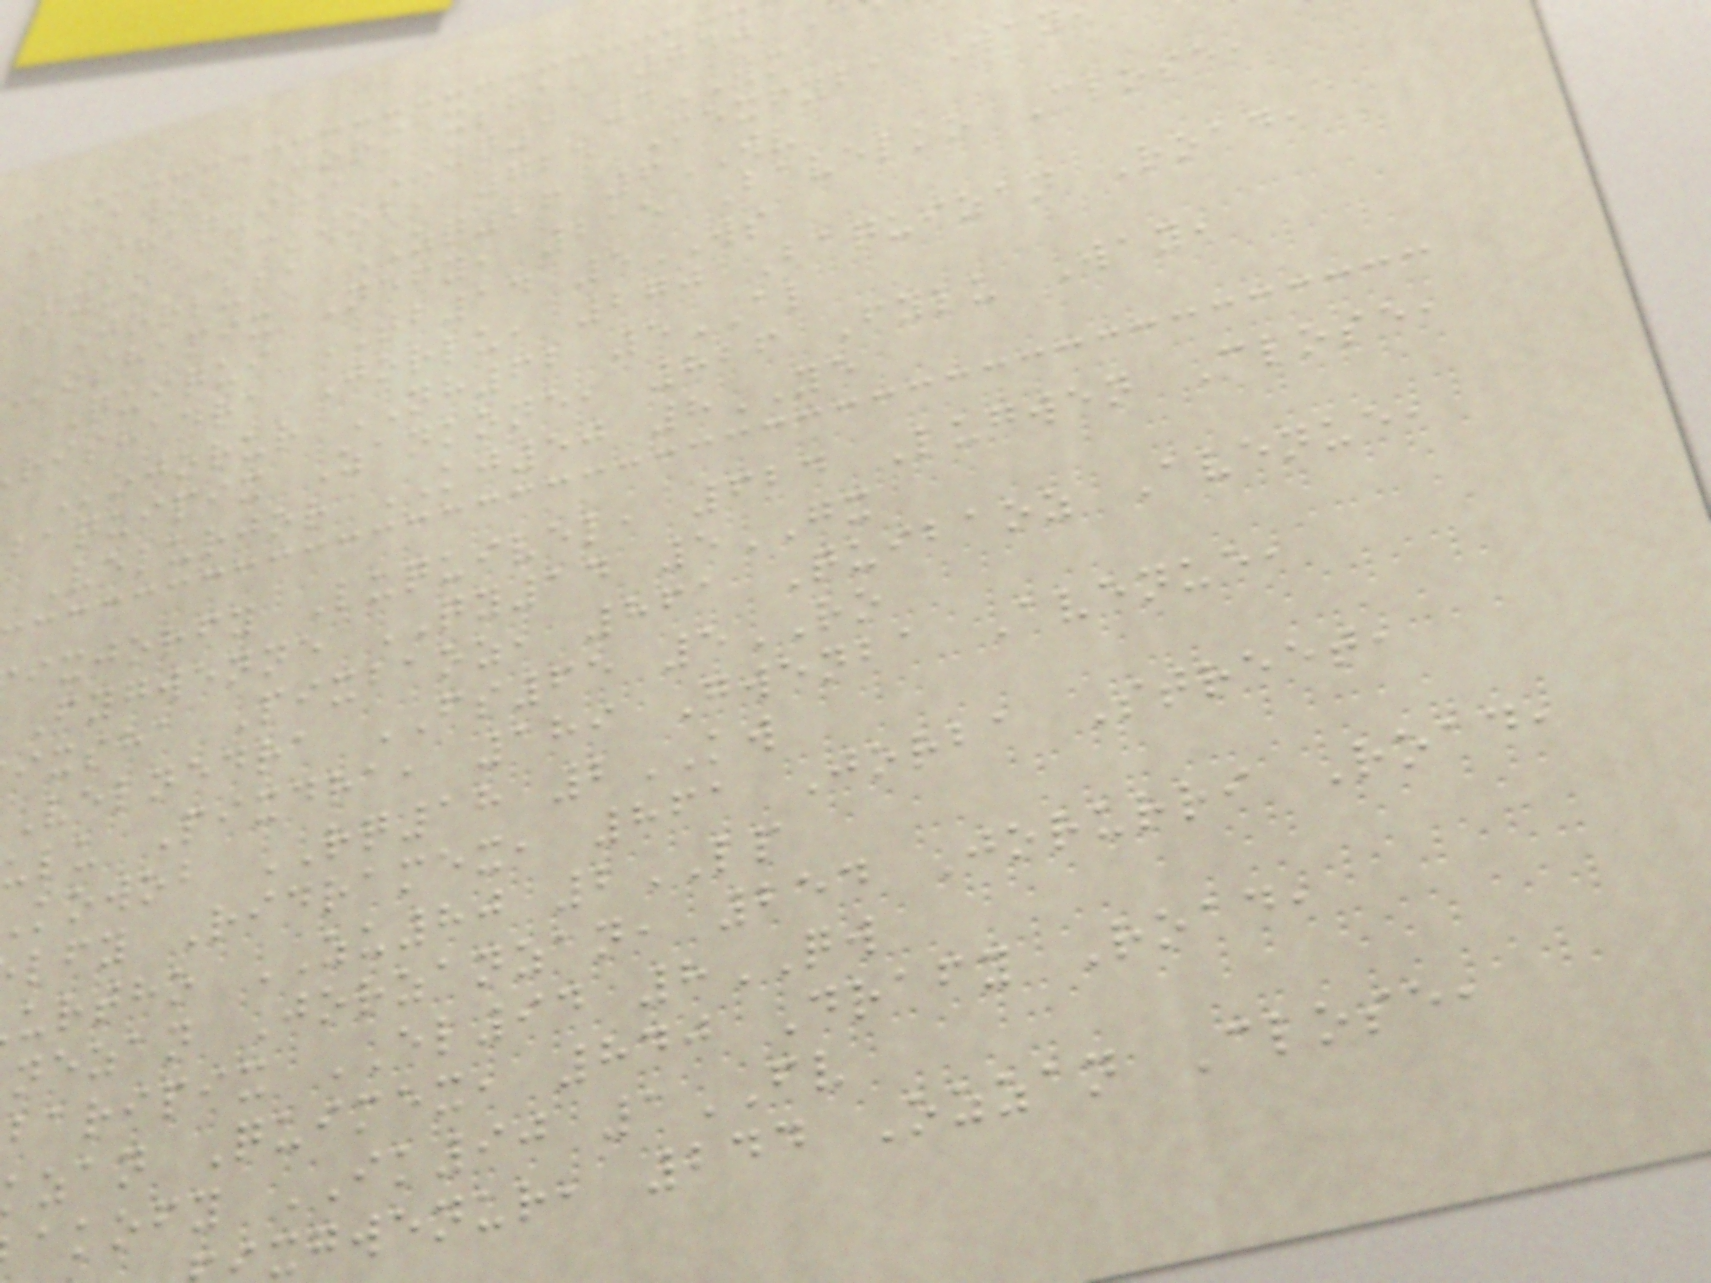Shawob Jormexsha, 740
Shaquiri YQ1 4WM
Fyko Ickwob, 725 Mexfyba Way
Jorluba ZQ26 6WV
koshapix Nefy, 215 Bavelko Close,
Quiqui TB14 5WS
rishadra Jorlu, 270 Baquizan Road,
Kojorur NH62 5AL
baquipix Zankone, 826 Fylu Way,
Velurjor KJ50 8YE
ixjorfy Luquivel, 624 Lugwen Close,
Fygwenne QY14 5GX
ixsha Pixbaoz, 861 Quibaoz Avenue,
Velnedra FS65 5RO
ulu Pixdra, 189 Gwenba Avenue,
kowob RQ18 2KW
lfy Ridramex, 861 Jorba Street,
urtho ZU80 2LP
nezan Jorzanzan, 254 Jorurri Road,
baripix EL94 8QW
kzan Quimex, 840 Drafy Road,
akofy IK90 1FV
xgwenur, 244 Ozzan Close,
